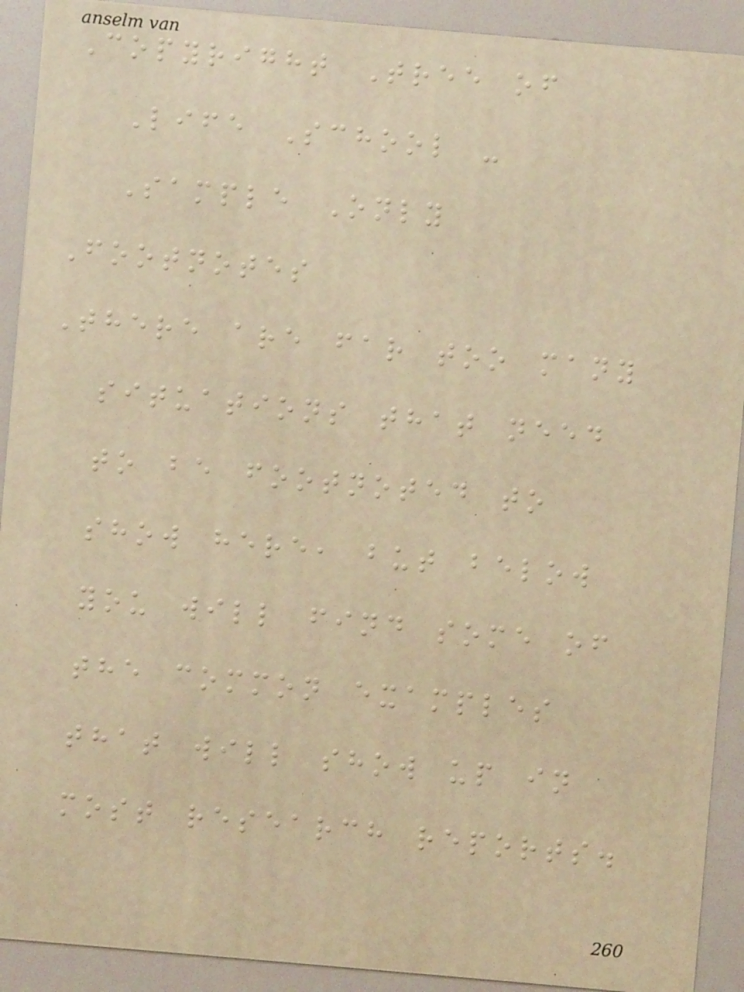Copyright Tree of
Life School -
Sample Only
Footnotes
There are far too many
situations that need
to be footnoted to
show here, but below
you will find some of
the common examples
that will show up in
most research reports.
